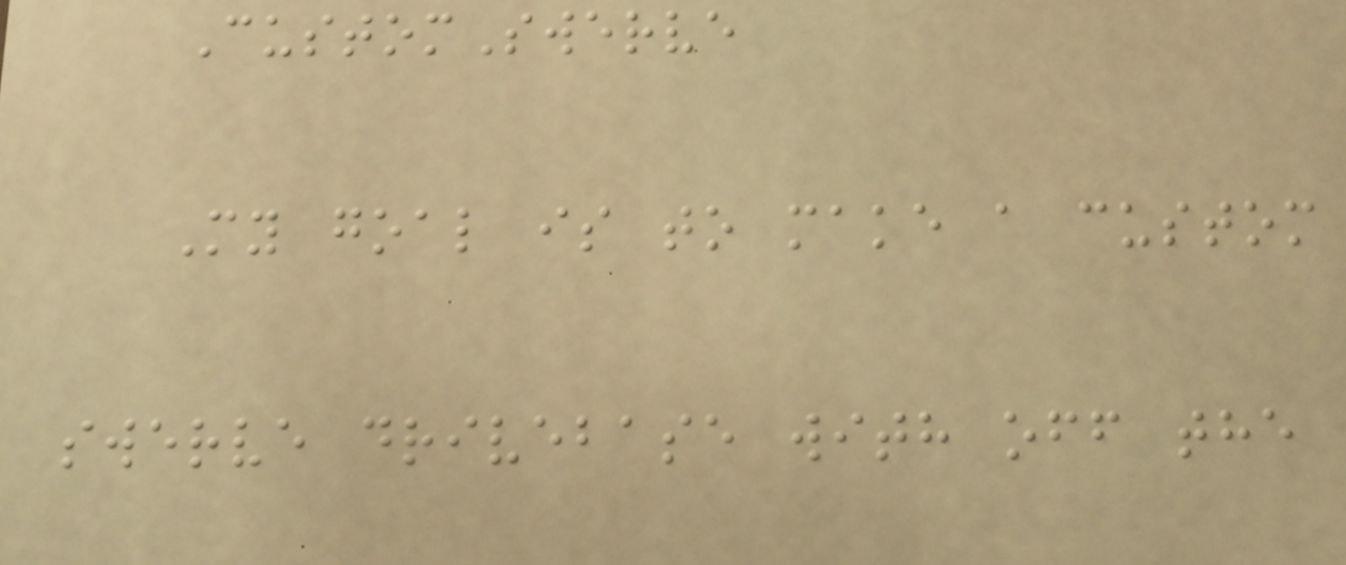CustomSwerve
My goal is to make a custom
swerve drivebase with off the
